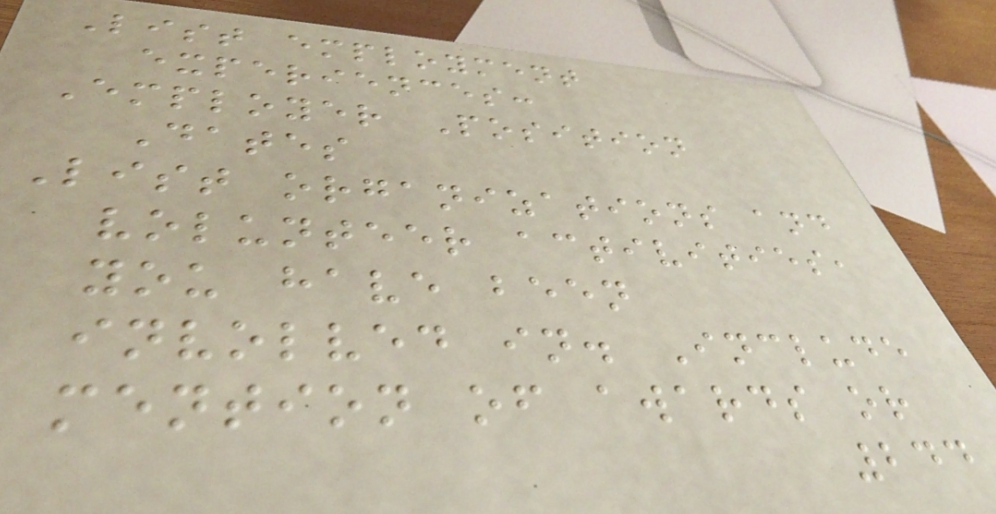List employment
experiences:
Employer Position
Dates
List organizations and
volunteer activities,
you have been
involved in. Include
mention of awards or
244
